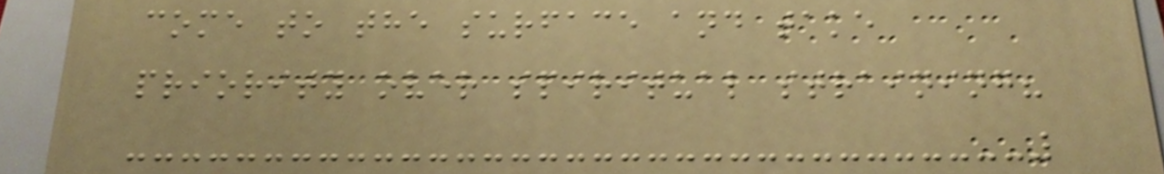come to the surface and take
priority over spiritual straining?
